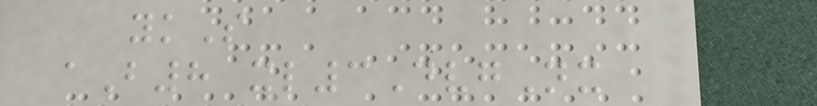ykS
aB8 xl3DvgNx
